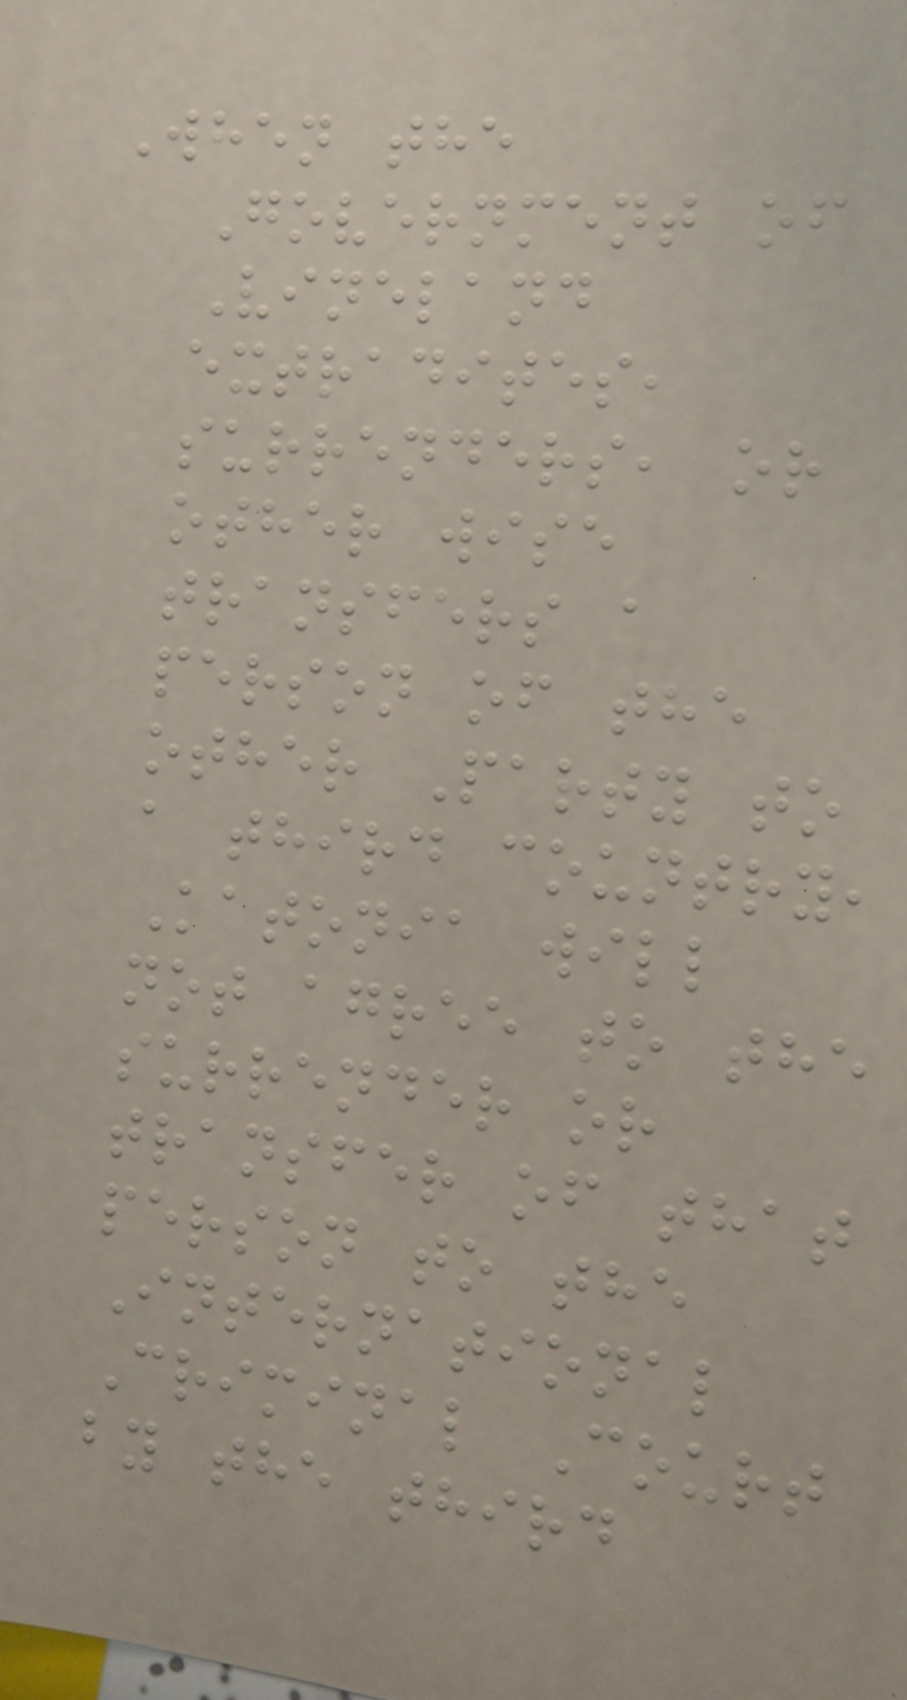When the
Government of
Vineland
extradites,
surrenders, or
other wise
transfers a
person of the
other Party to
a third country,
Katonia will
not agree to the
surrender or
transfer of that
person to the
International
Criminal Court
by the third
